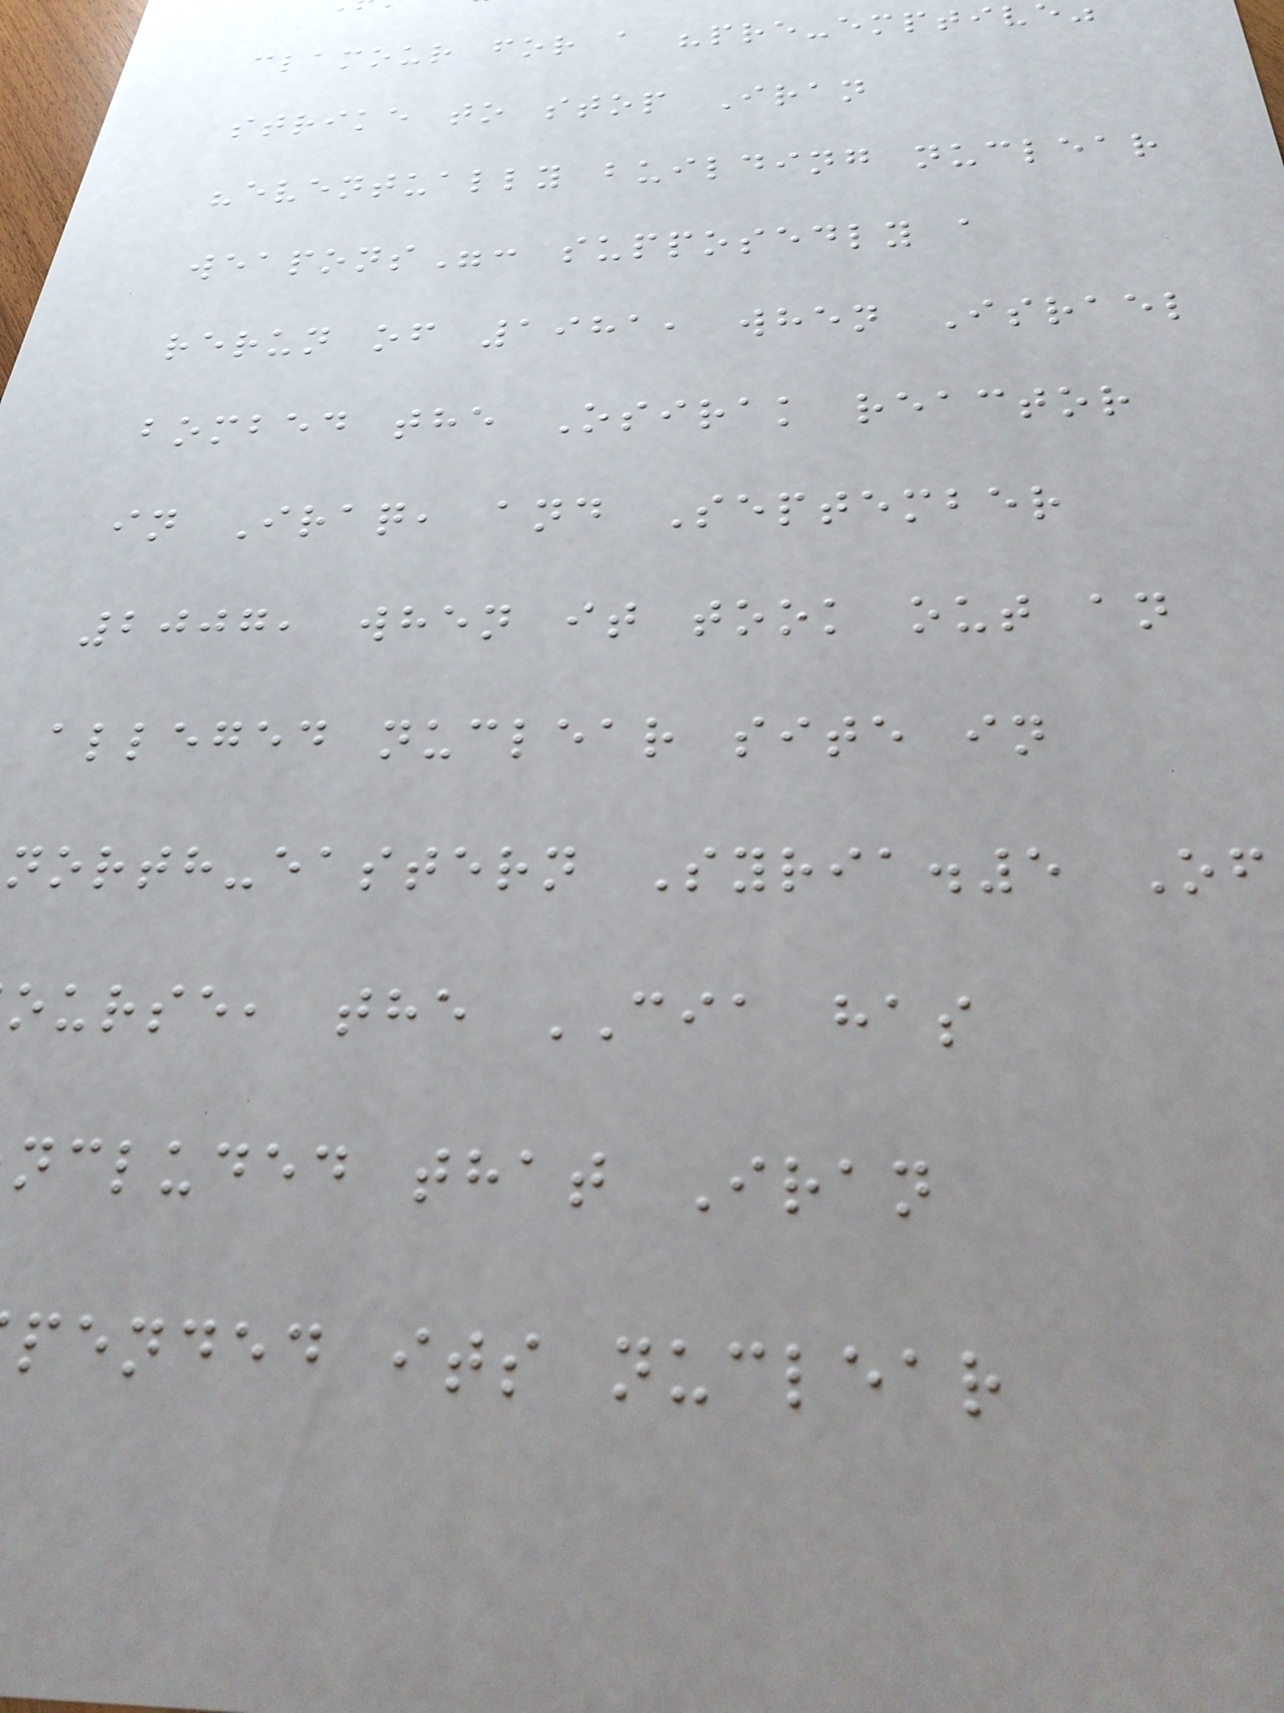clamour for a "pre-emptive
strike to stop Iran
"eventually building nuclear
weapons": supposedly a
rerun of 1981, when Israel
bombed the Osirak reactor
in Iraq, and September
2007, when it took out an
alleged nuclear site in
north-eastern Syria.5 Of
ourse, the CIA has
ncluded that Iran
pended its nuclear
